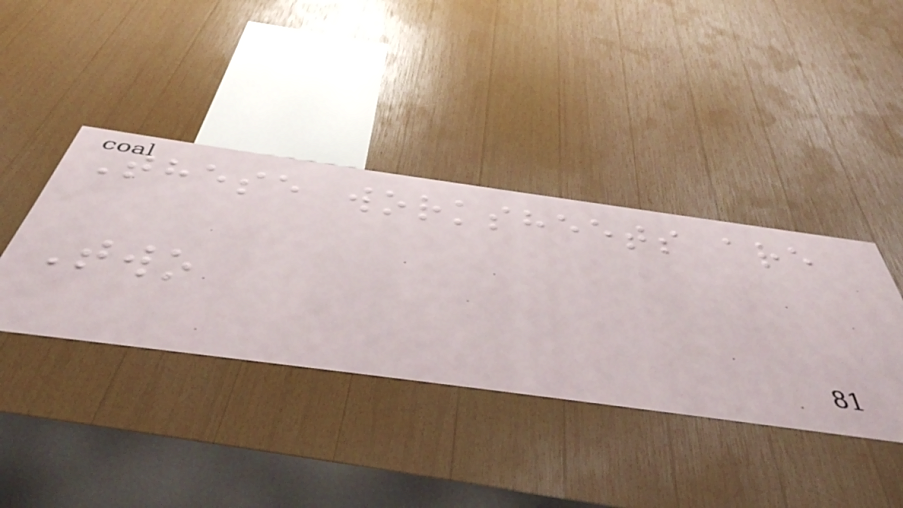These worksheets are
Two
